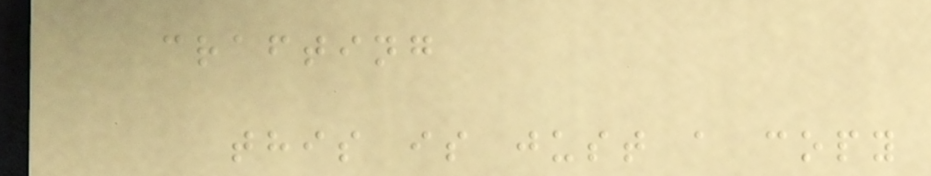crafting
this is just a copy
